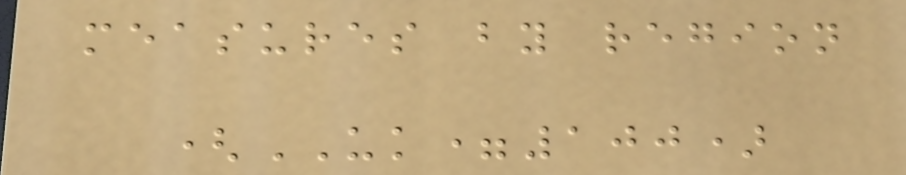measures by region
(UK=100)
